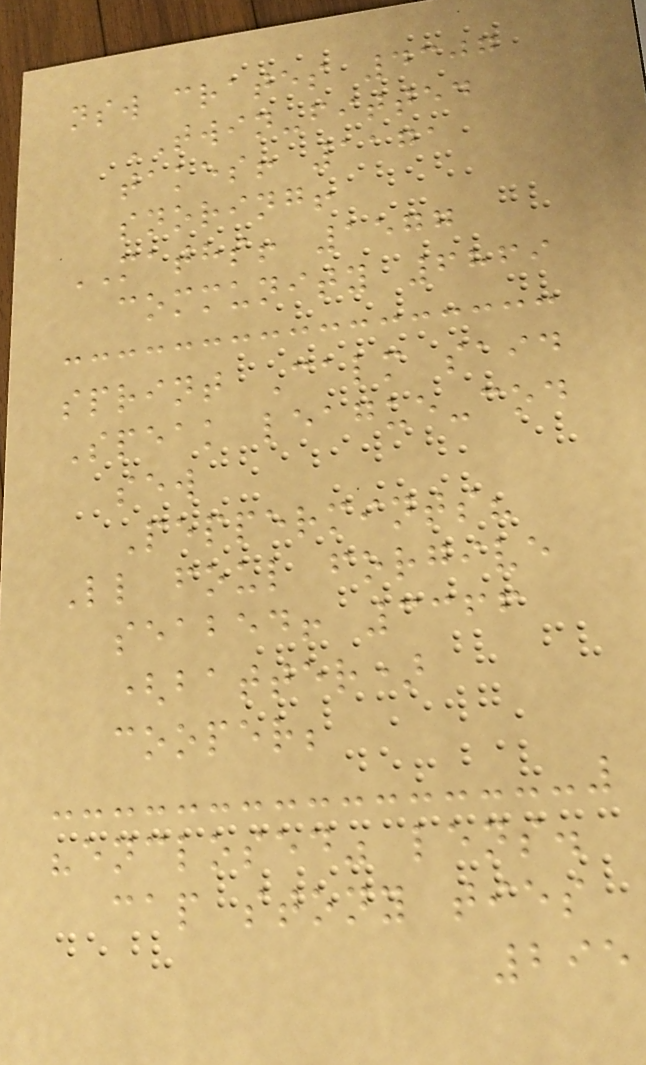nsw crates 4307
TWIN-fitted
takes! 1171
snoring!
MATHS! 1577
community 6869
sprint Calm said
Speak league-cod
sew
Peppermints?
Ll foul forgive
seabed! 3366
(batter)
cooper;
"enclosed" lens.
cap stony ties
295
